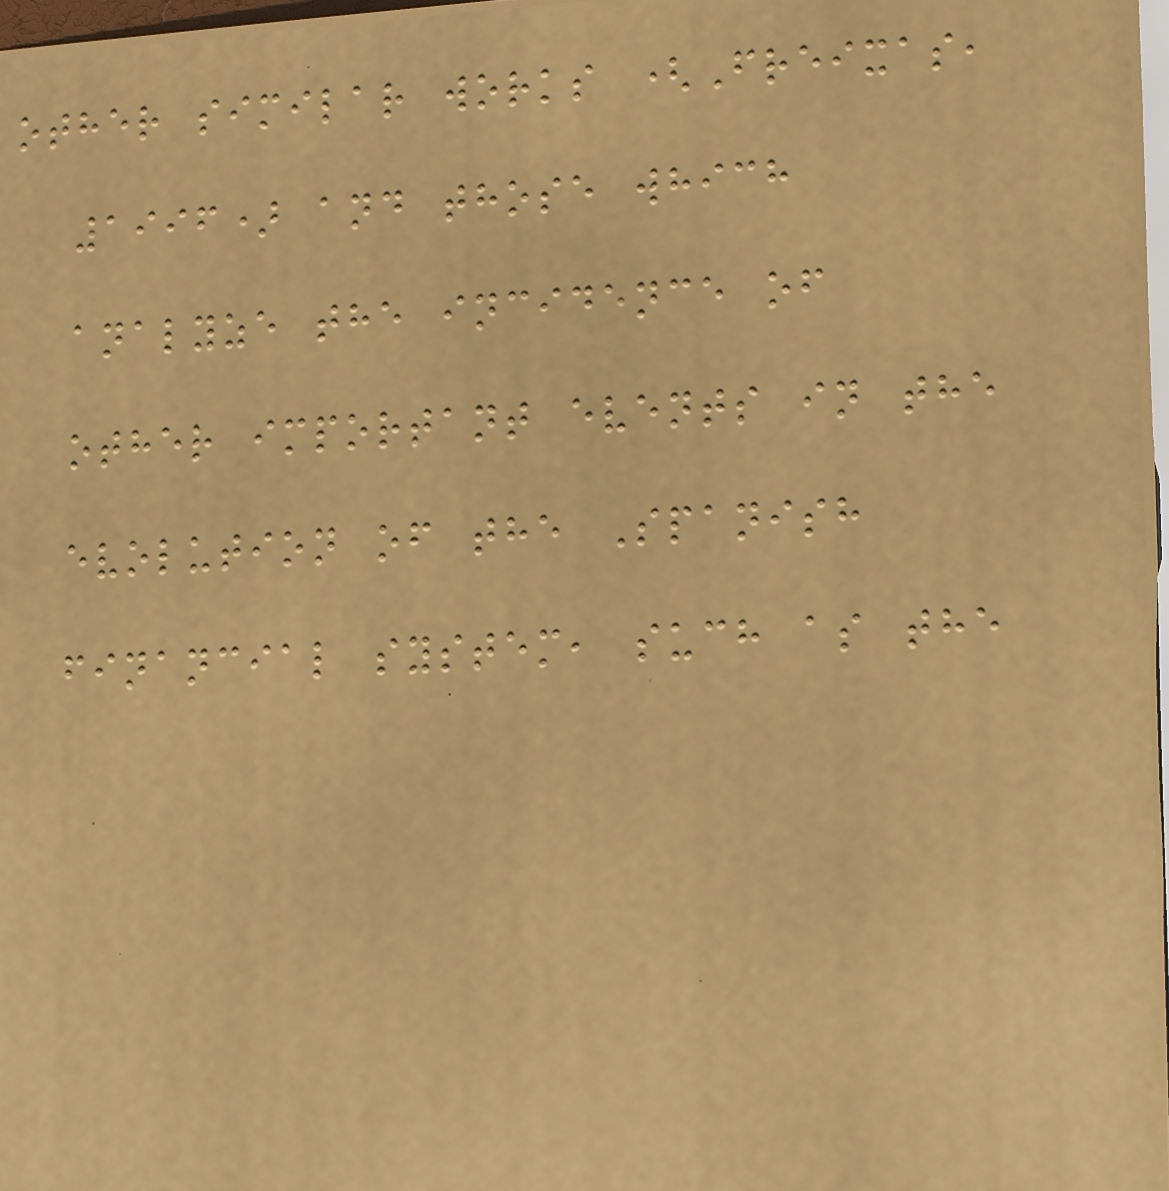other similar works (Freixas,
1996) and those which
analyze the incidence of
other important events in the
evolution of the Spanish
financial system, such as the
